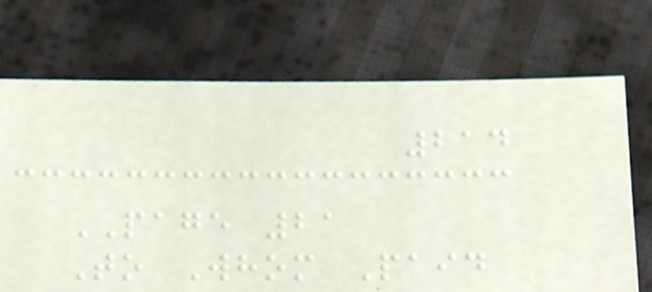214
PAGE 21
To Whom Paid
